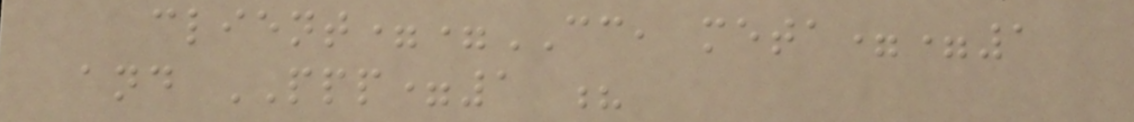client==CC, meta==1
and PPP=1 ?
